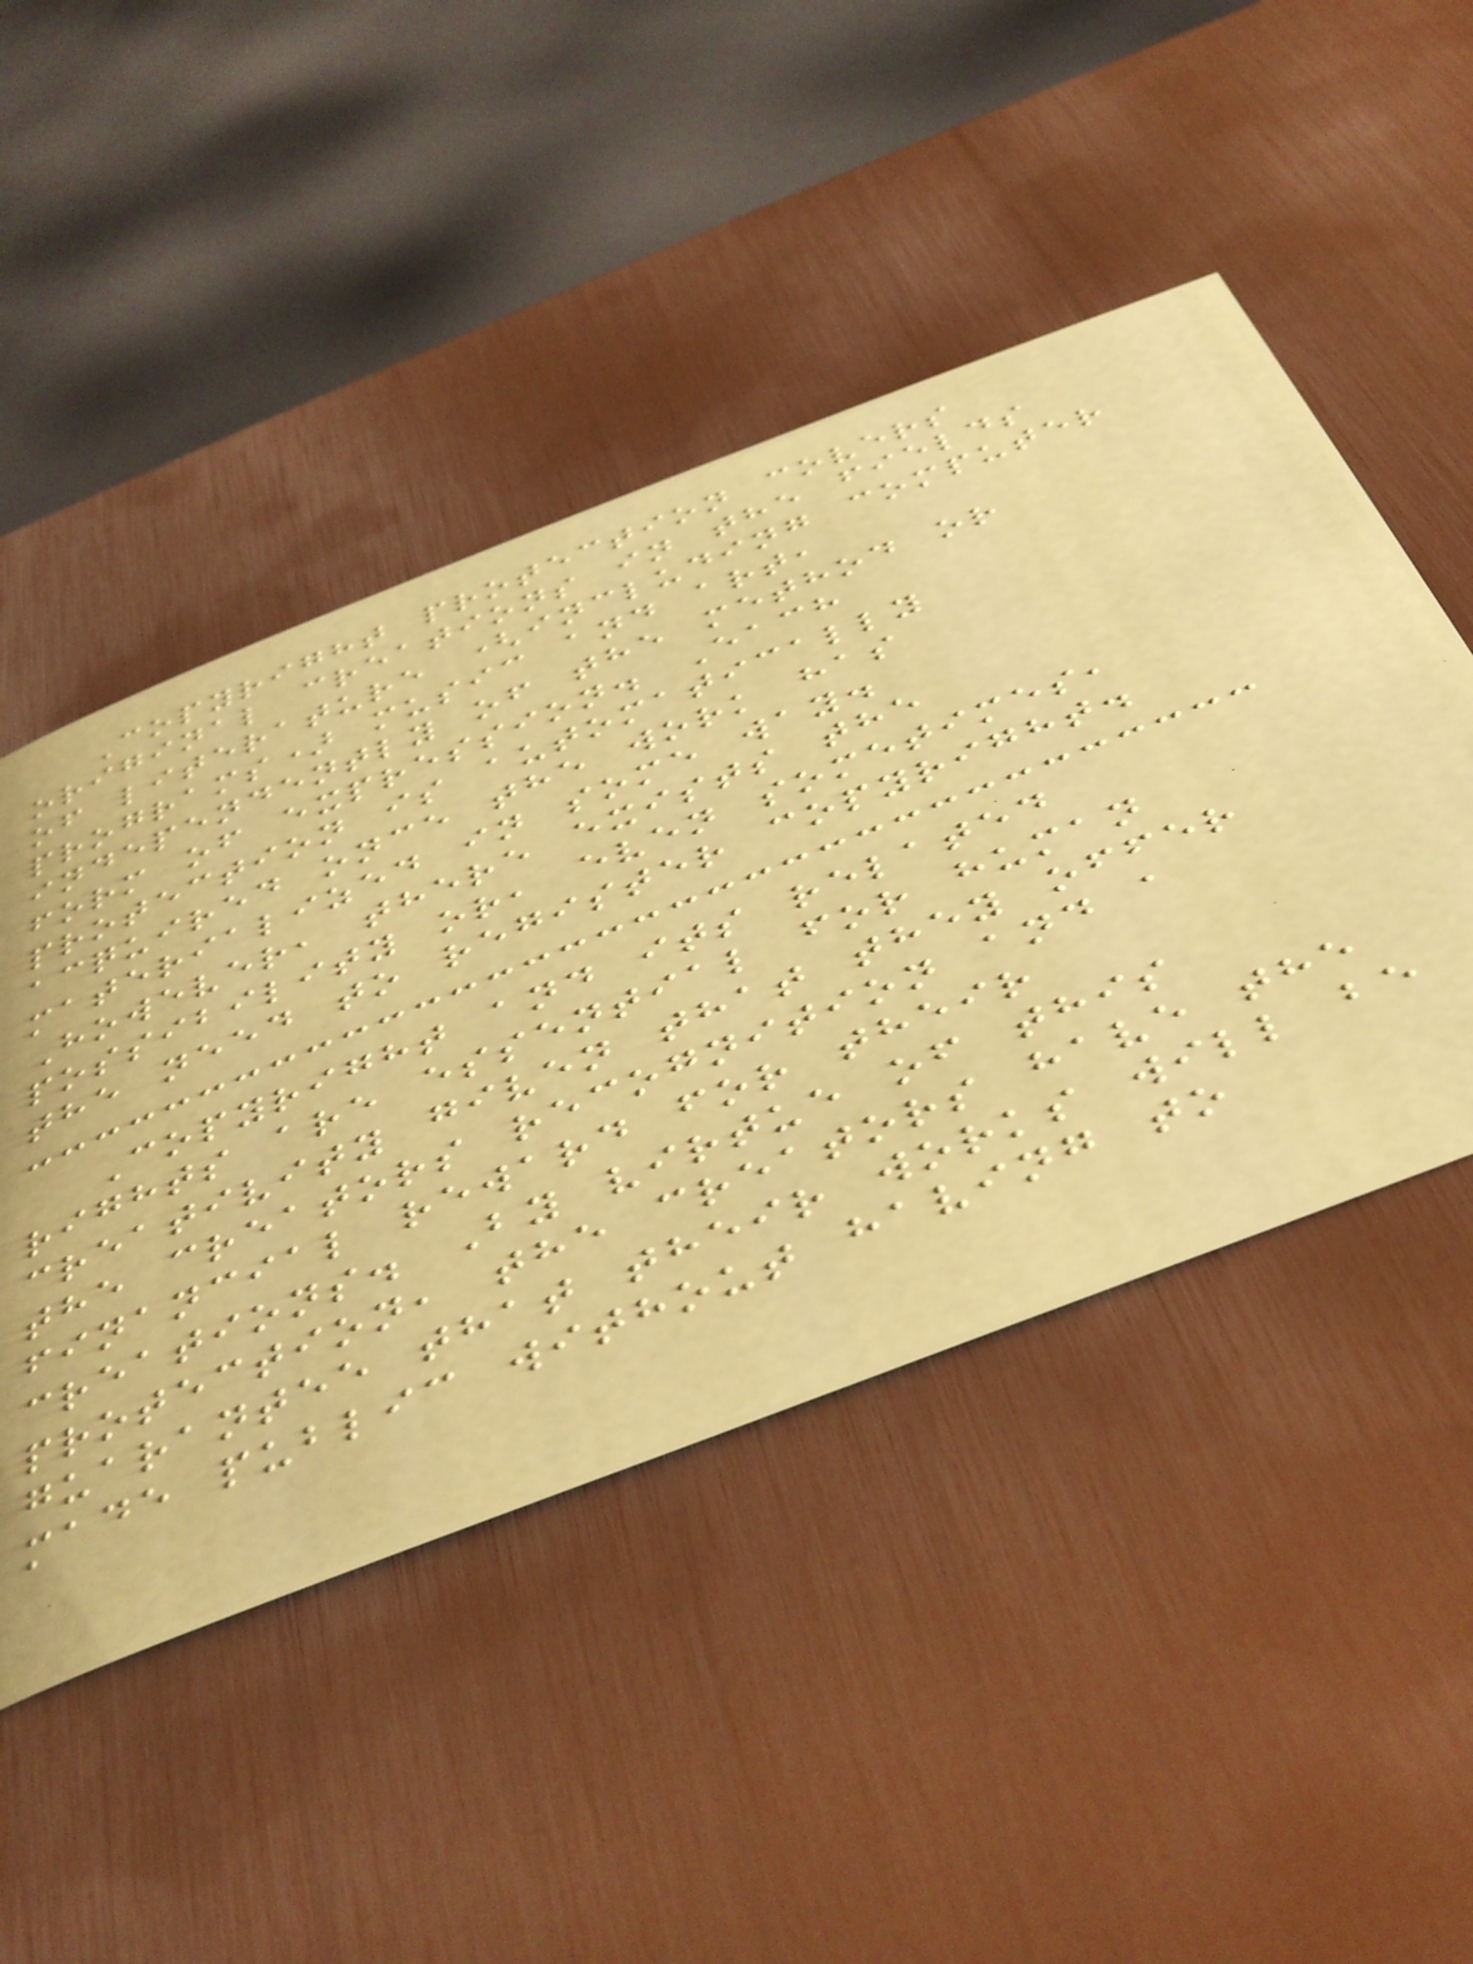Copyright protection covers
original creations in the fields
of literature (including computer
programs) music and art,
independently of the method or
form of expression. Each
protection is automatically
acquired once the work has
materialized in some way.
However, there exists the
possibility or, even sometimes,
the need to register copyright.
Copyright and its related
rights are essential for human
creativity given that they offer
the creators recognition and a
financial reward for their
creations. By virtue of this
protection, the creators have the
guarantee that their works will be
made public without having to
